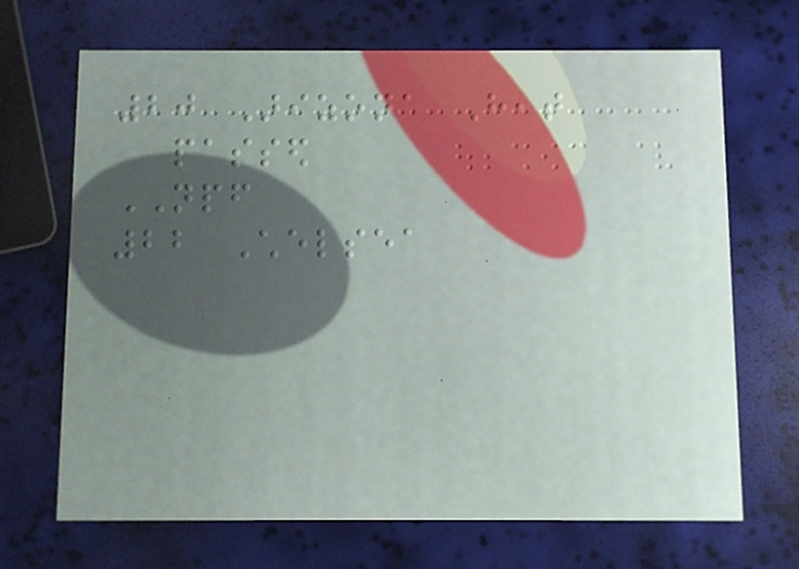20 Arizona Heat
passed
NPF
22 Chelsea
